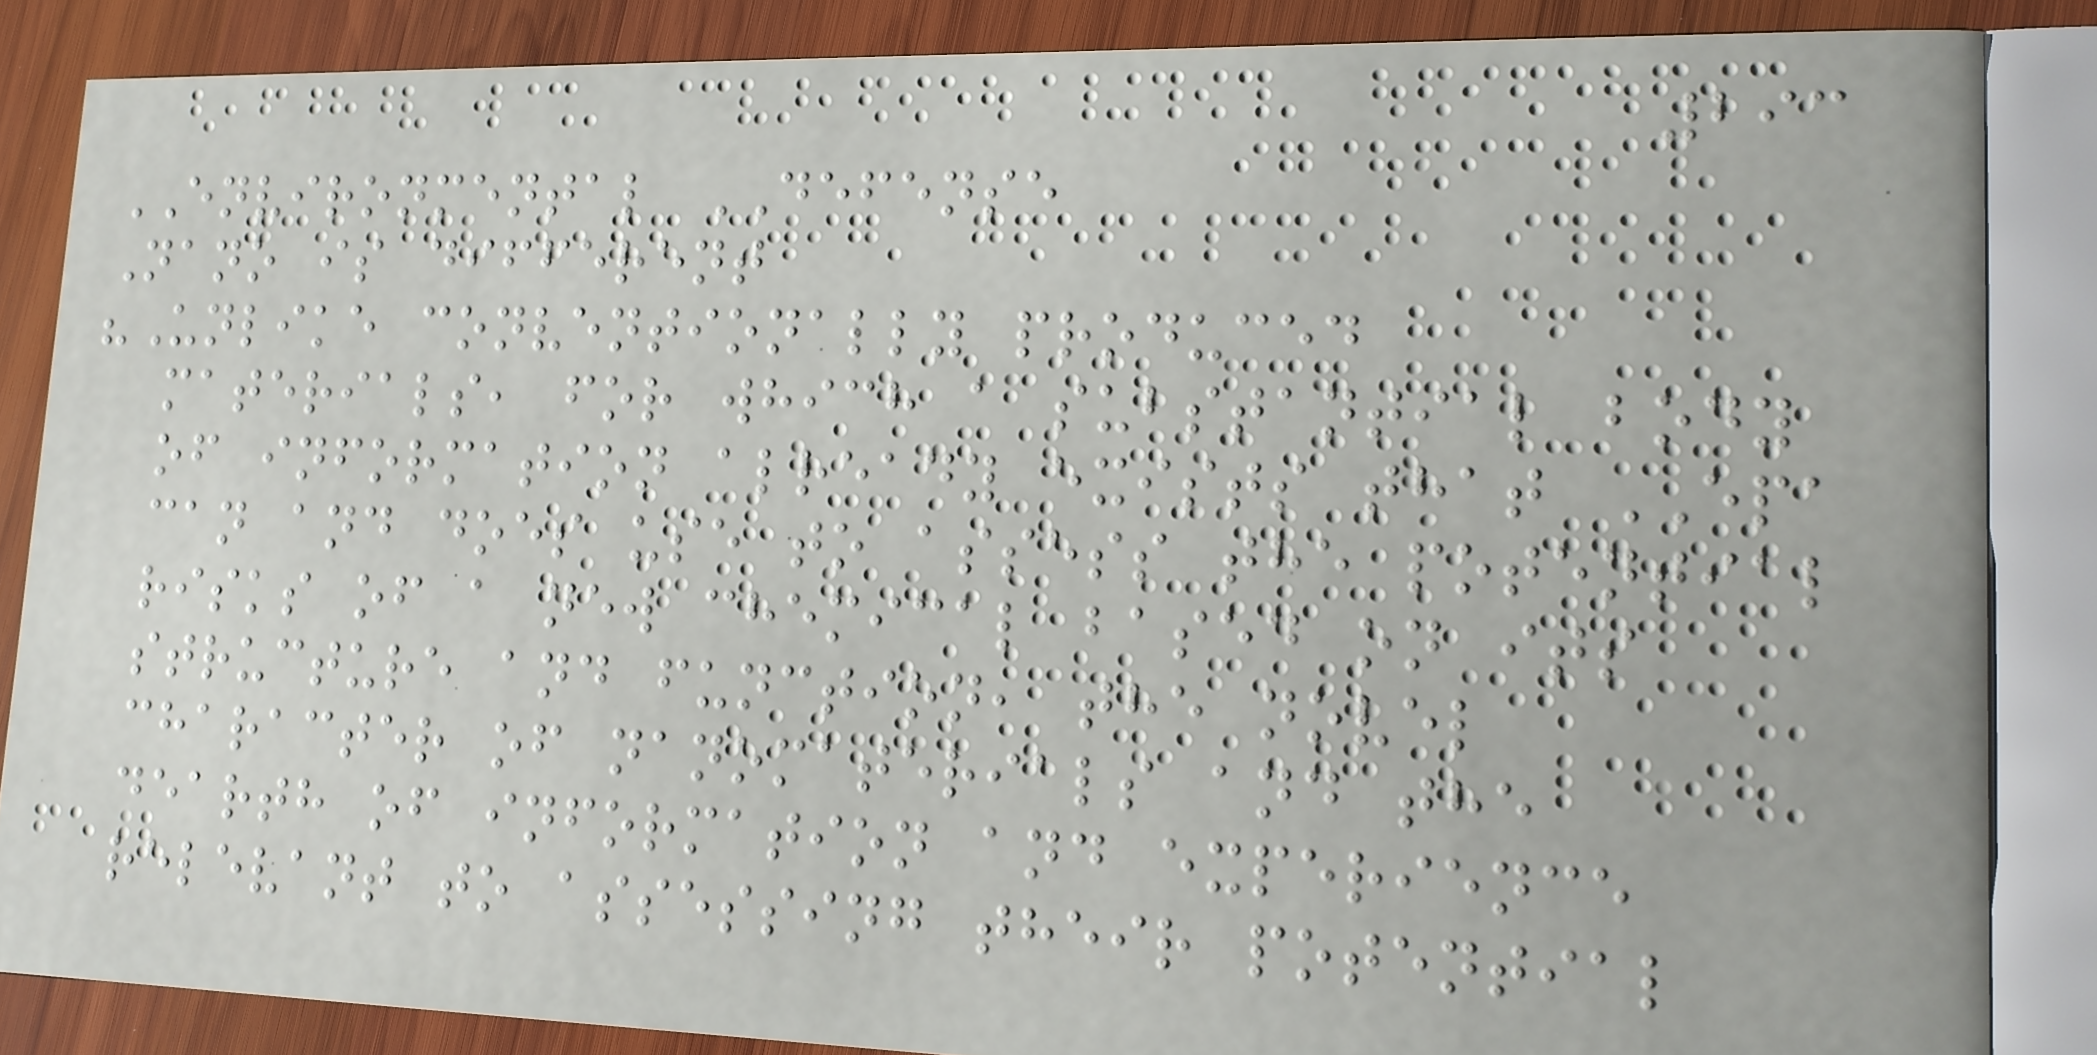293
ENVIRONMENTAL DEFENSE
Nano is different
"Unlike conventionally produced
materials, for which a substantial body
of information already exists that EPA
can and does use to assess the potential
risks of a new chemical based on its
structure and function, the novel
character of nanomaterials and the
dearth of information and experience
relevant to assessing their potential
